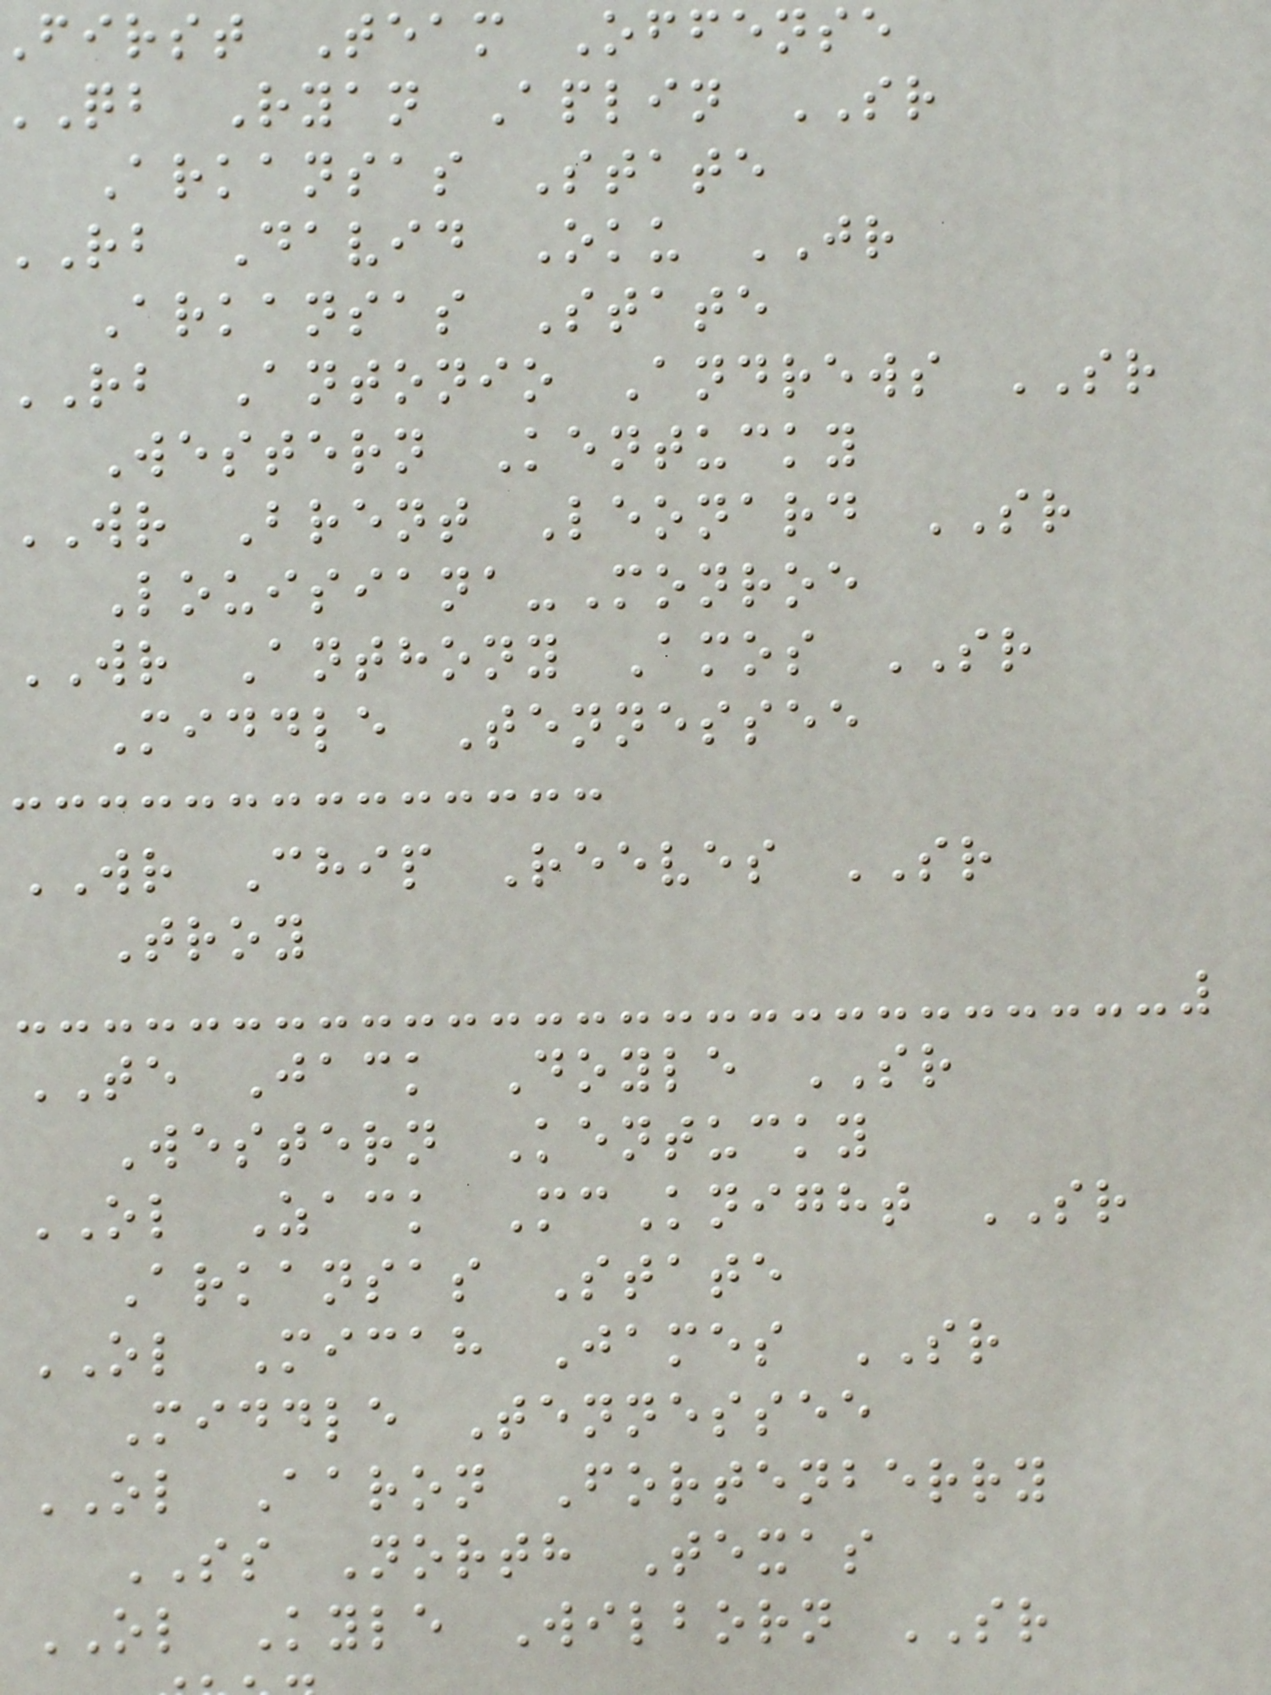first Team Offense
qb Ryan Aplin SR
Arkansas State
rb David Oku JR
Arkansas State
RB Antonio Andrews SR
Western Kentucky
WR Brent Leonard SR
Louisiana-Monroe
WR Anthony Amos SR
Middle Tennessee
WR Chip Reeves SR
Troy
TE Jack Doyle SR
Western Kentucky
OL Zack McKnight SR
Arkansas State
OL Micah James SR
Middle Tennessee
OL Aaron Fortenberry
SS North Texas
OL Kyle Wilborn SR
